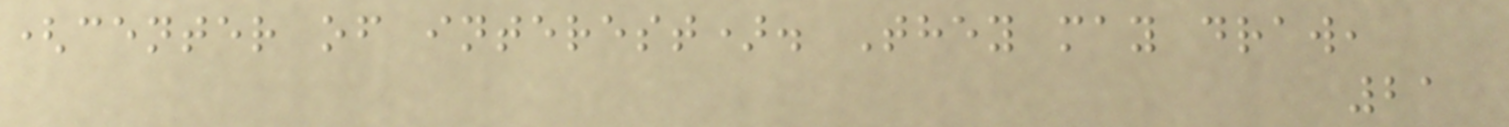(center of interest). They may draw,
21
